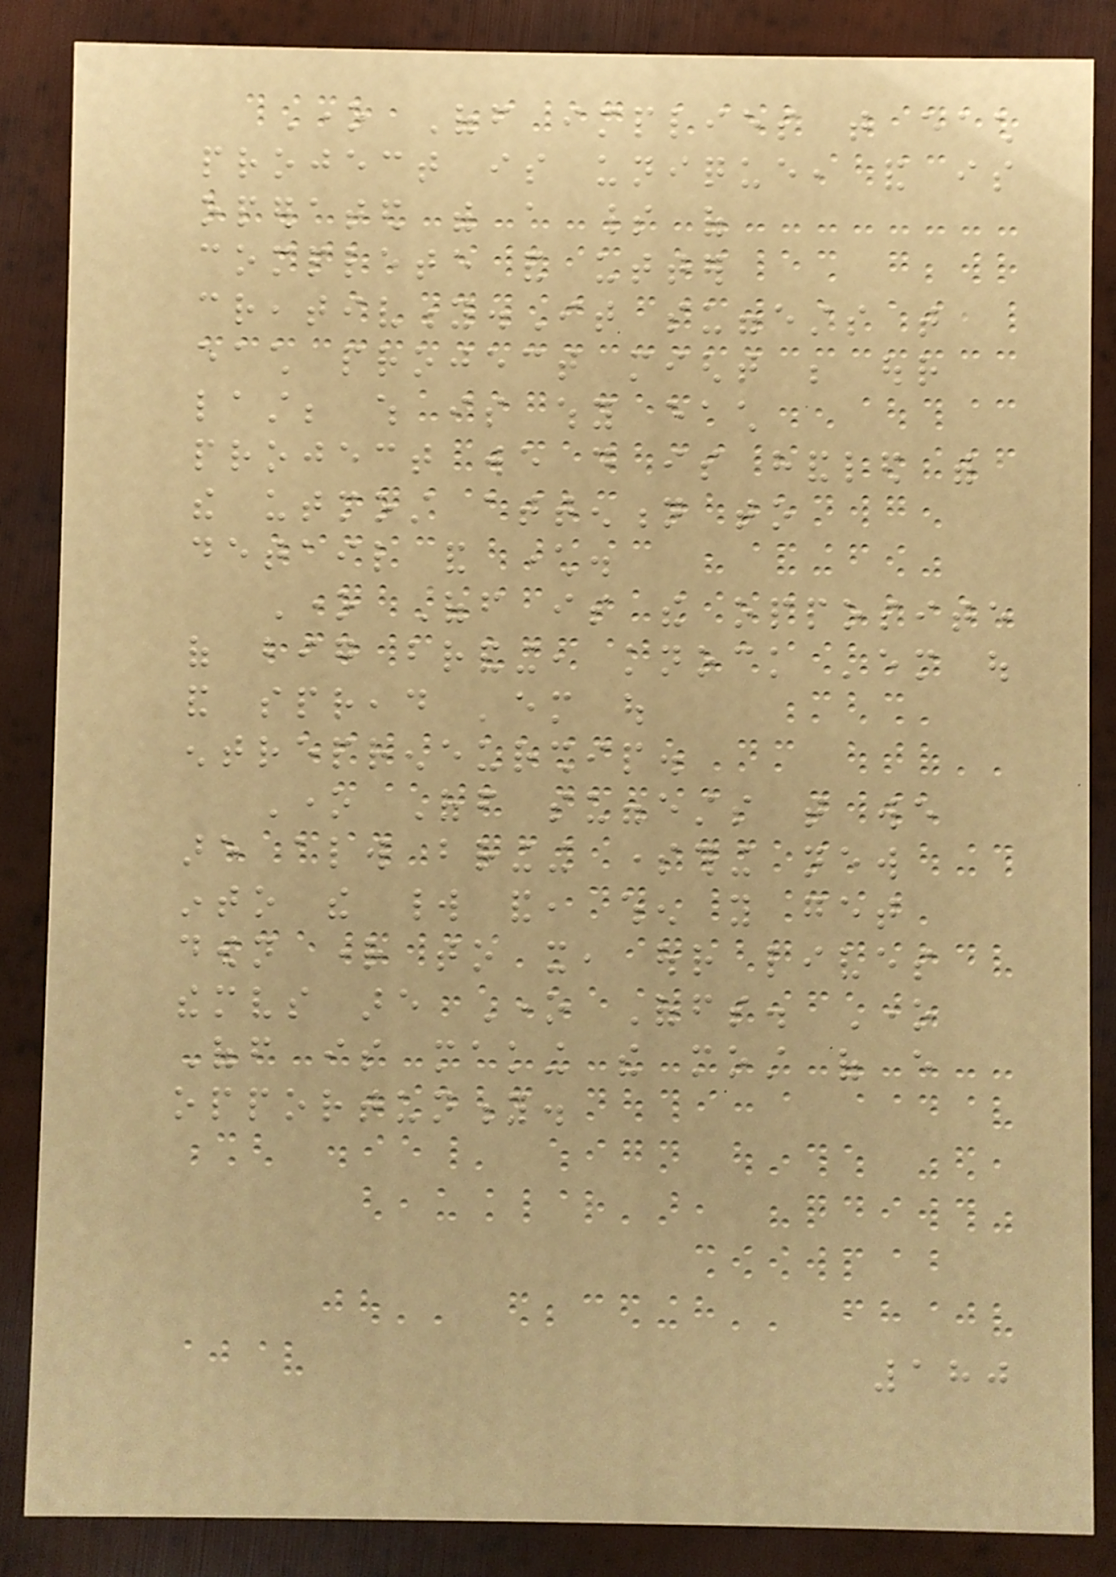One Off implies that each
project is unique, and is
operated with a spirit of
complete and utter
creativity.It suggests that
each project might be our
last; which is why each
project we do is handled with
the utmost attention to
detail and character.
One Off is the opposite
of big branding, knock 'em out
and spread 'em out
entrepreneurship.
One Off suggests that we
are always bringing something new
into the world and, when you get
down right to it, our lives
themselves are One Offs. One
Off is making the most of every
opportunity.
180
